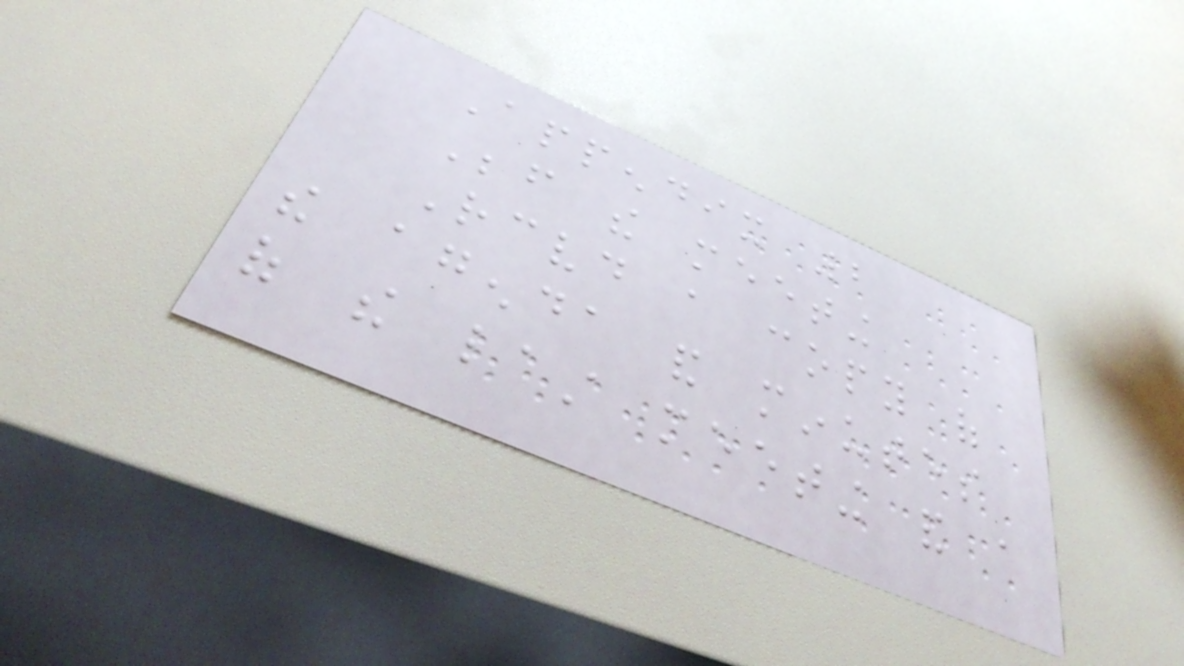Appendix 2
Before the meeting
Received a copy of
the agenda and minutes
of the last meeting and a
